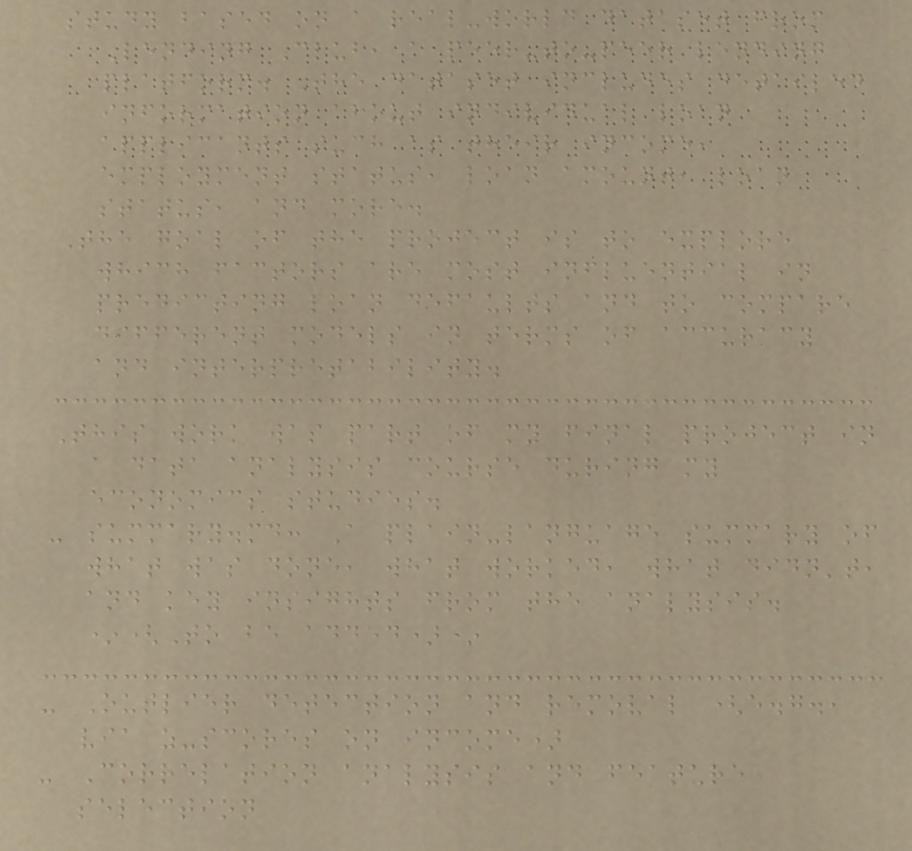study based on a real-world dataset from
Lending Club, a peer-to-peer lending
platform. The dataset includes detailed
information about individual loan
applicants such as their income,
employment status, loan amount, loan
status, and more.
The goal of the project is to explore
which factors are most influential in
predicting loan defaults and to compare
different models in terms of accuracy
and interpretability.
This work was part of my final project in
a data analysis course during my
economics studies.
- summary.md: A plain-language summary of
what was done, what worked, what didn't,
and key insights from the analysis.
*(To be added)*
- Outlier detection and removal (e.g.,
via z-scores on income)
- Correlation analysis and feature
selection
